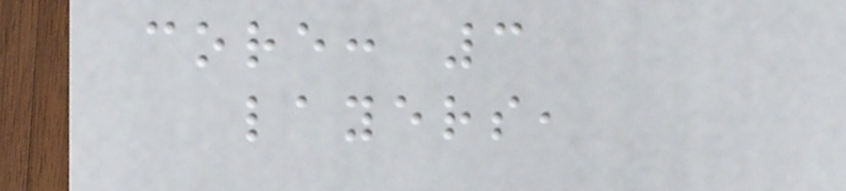core: 3
layers,
